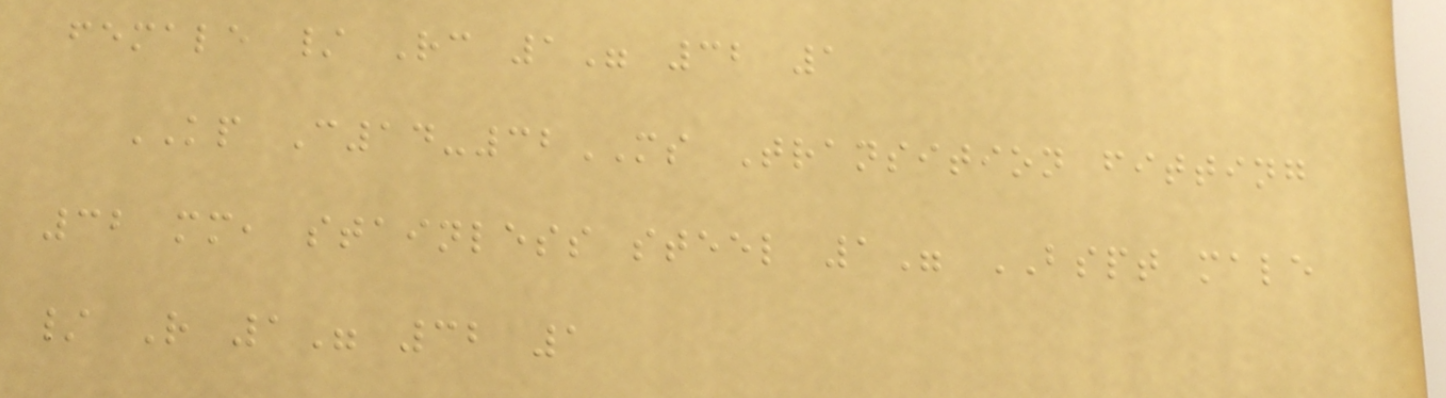female / Rc 1" 32 1
KP C14-32MS Transition fitting
32 mm, stainless steel 1" BSPT male
/ R 1" 32 1
